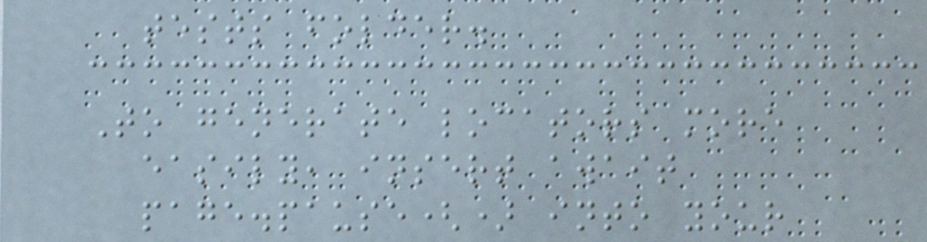tests folder.
To generate locators more
easily, insert await
page.pause() into your
